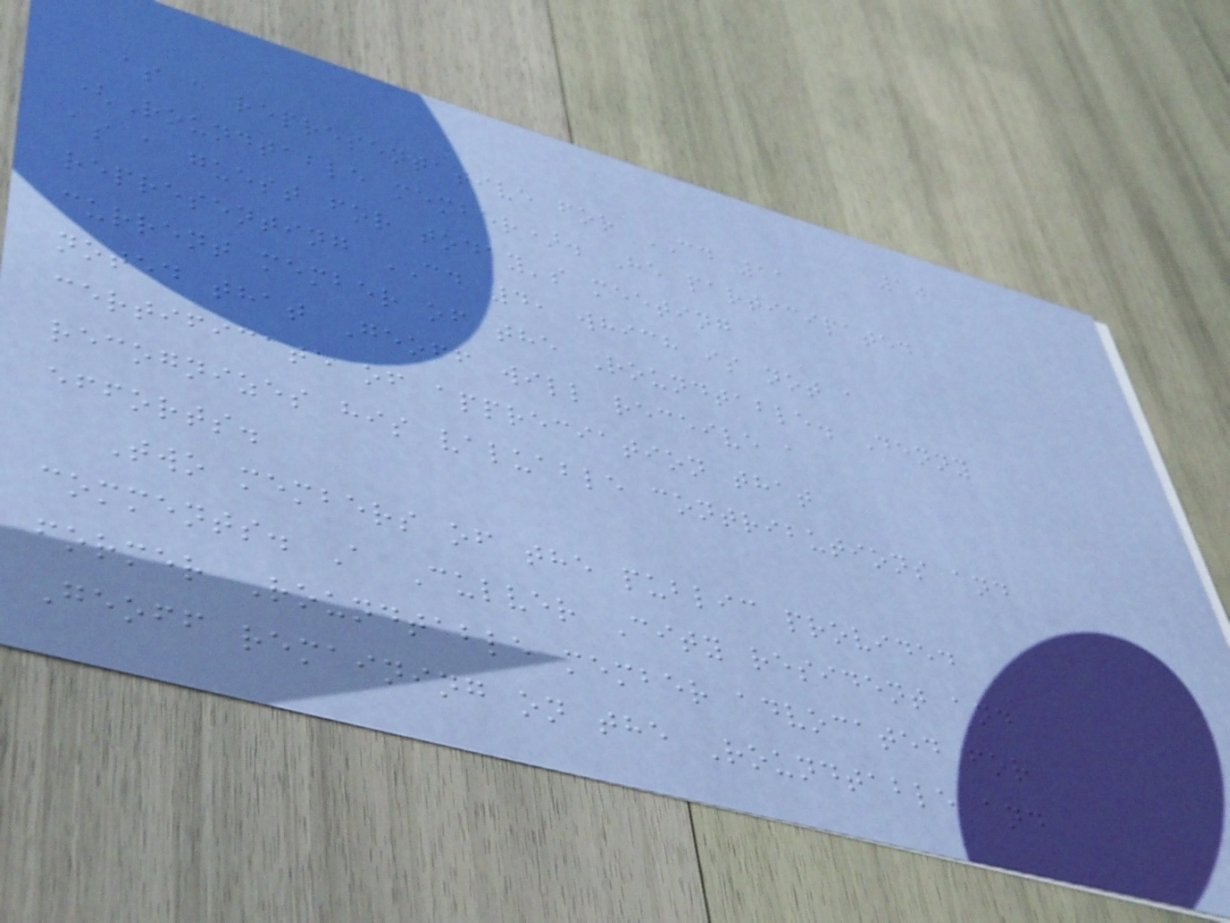10
as a representative for CD 11
(Roundtable member). He participated
as a guest for today's meeting
representing CD 4, which is not a
current member of the Roundtable. Denny
noted that Geoff will receive a
certificate of appreciation that
recognizes his valuable contributions and
efforts.
Two members of the public provided
comments. A Culver City resident and
former Roundtable member advocated for
Geoff remaining on the Roundtable and
